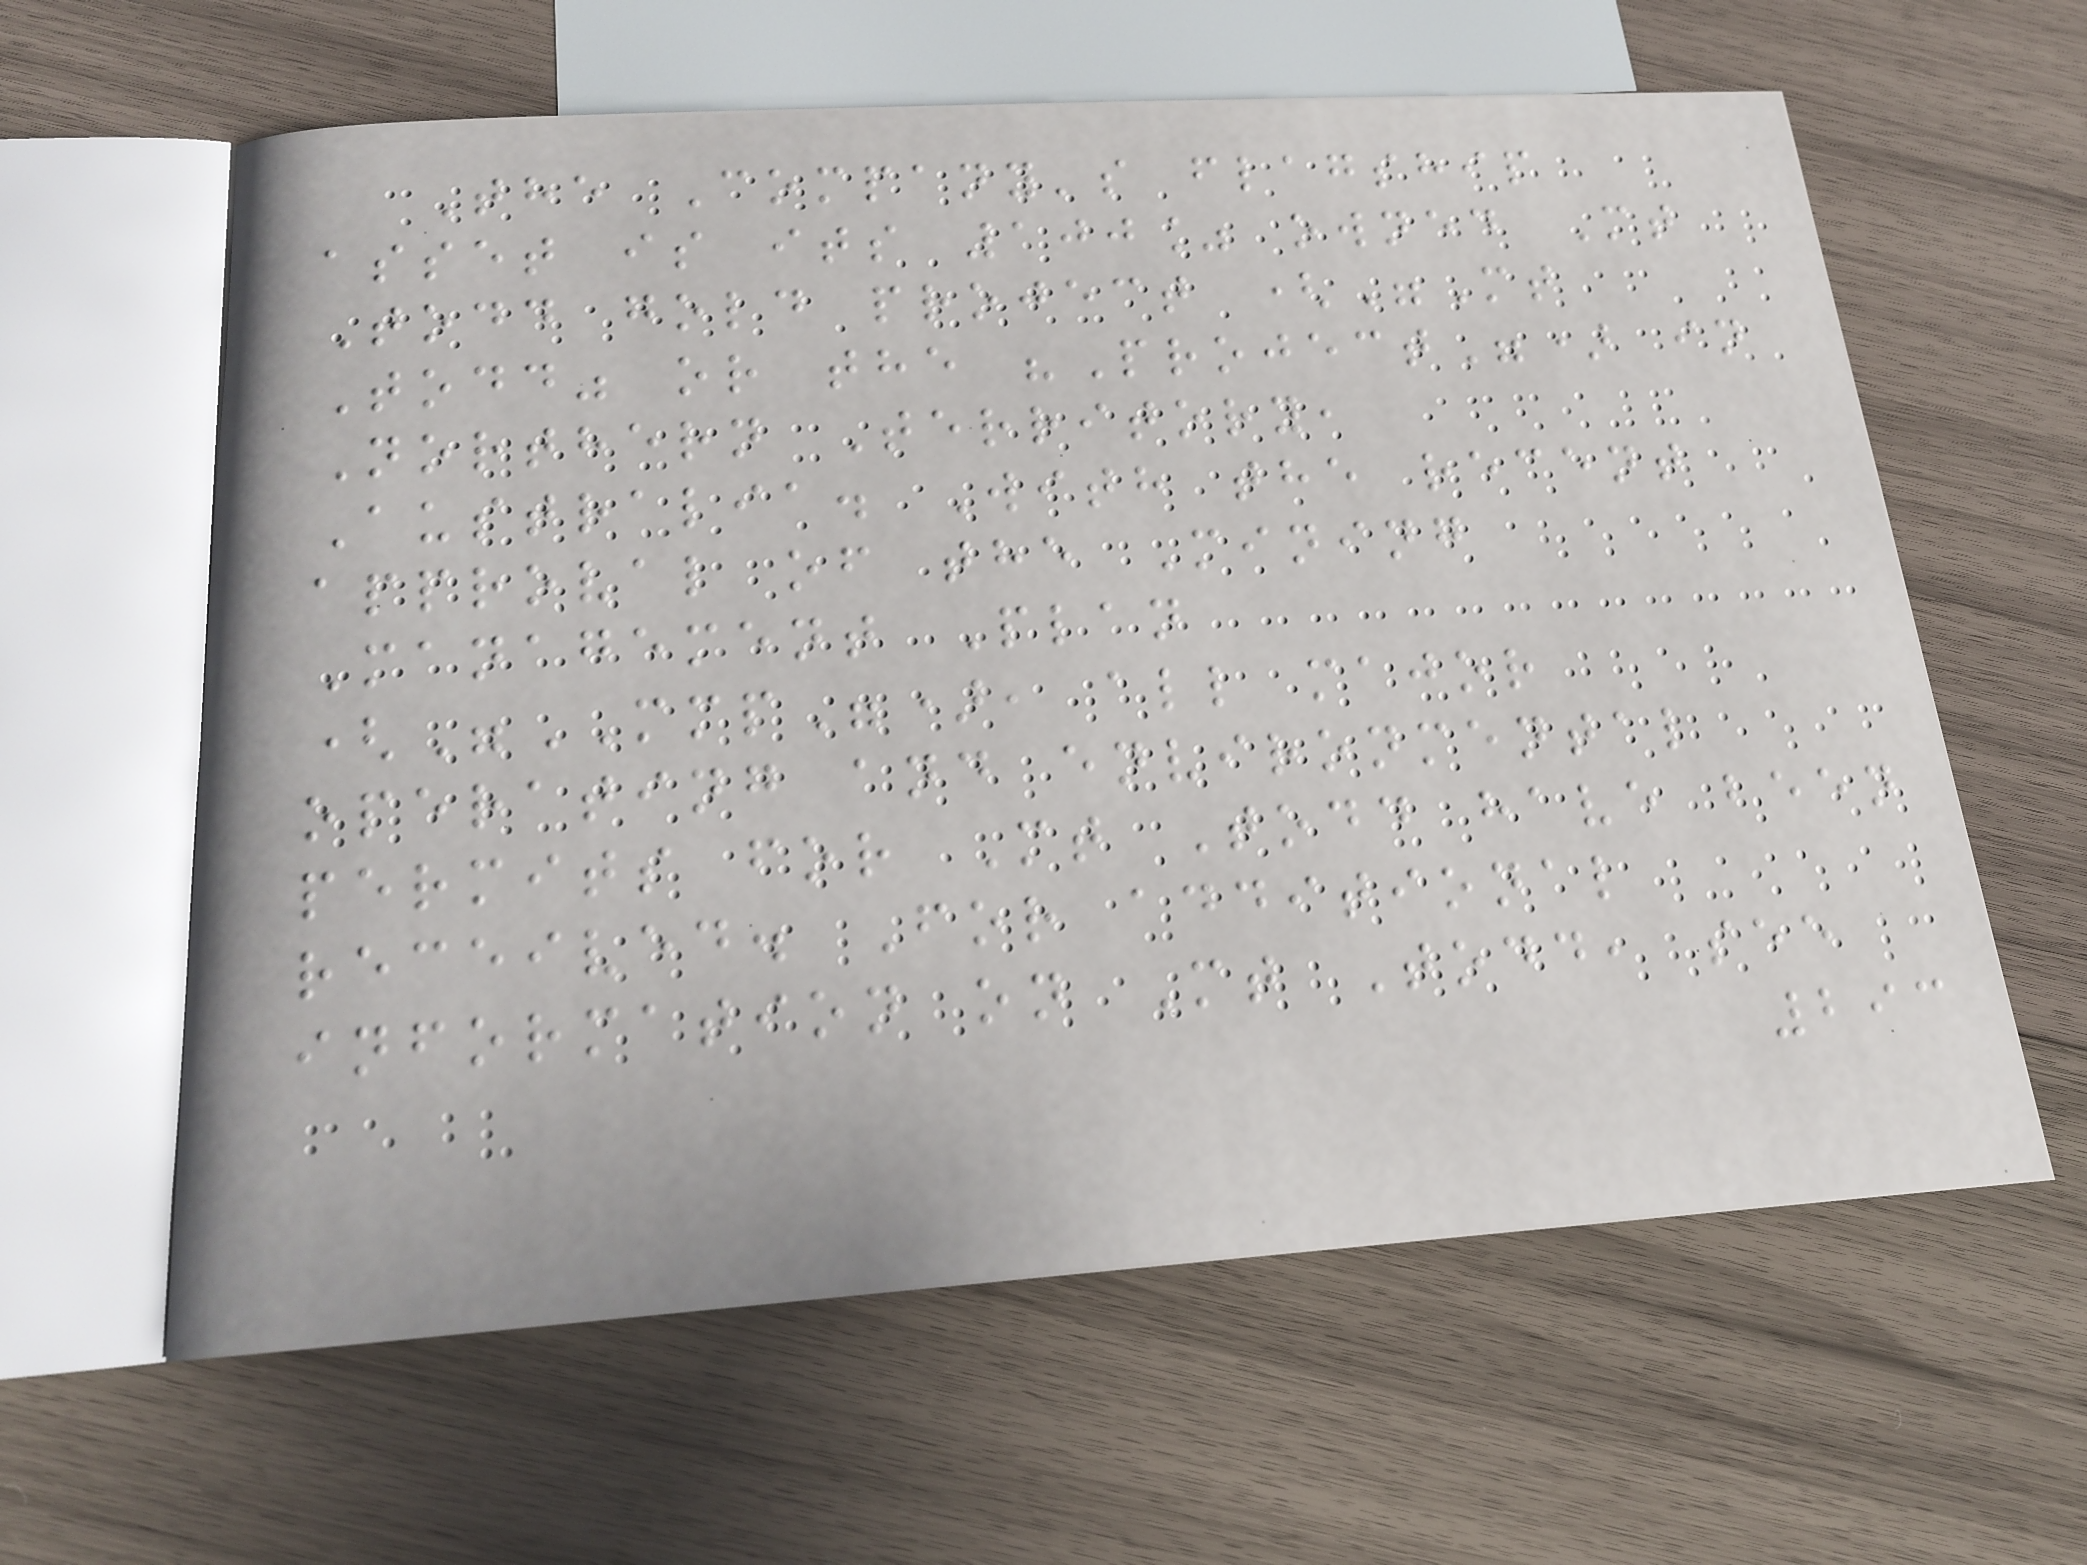The Company's flagship
asset is its 100% owned Mt
Todd gold project ("Mt
Todd" or the "Project") in
Northern Territory,
Australia. With the recent
approval of the Mining
Management Plan
("MMP"), all major
operating and environmental
permits for Mt Todd have been
received. For additional
information on Mt Todd, see
293
